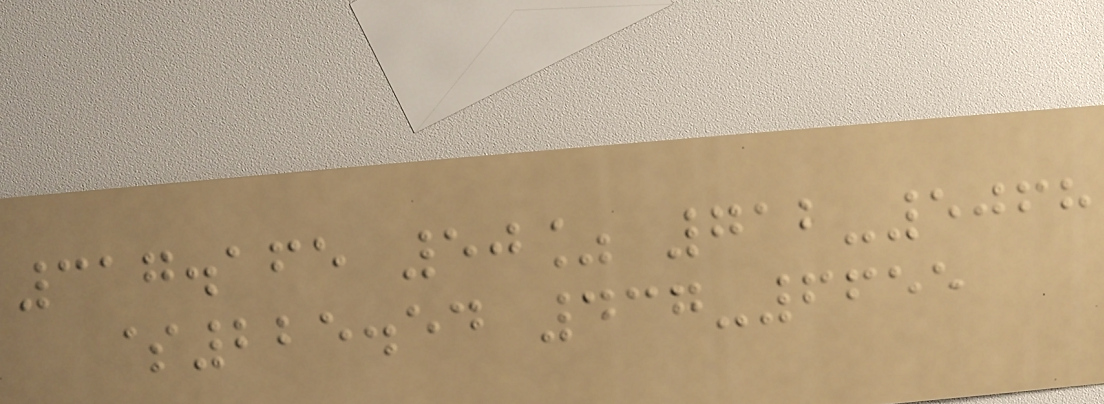317.165 50% 712-5068
$225.54 437-6655
